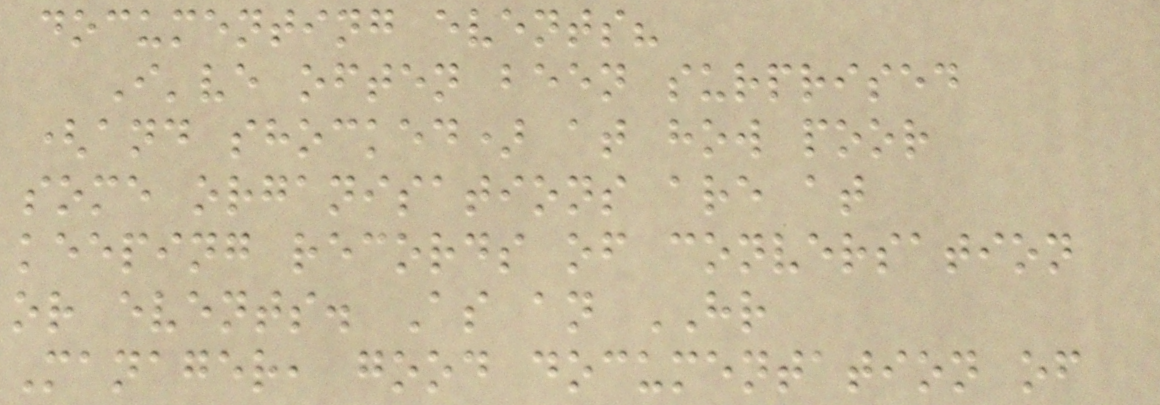documenting events?
I've often been surprised
(and shocked) at how poor
some organisations are at
keeping records of conversation
or events. As an HR
Manager, good documentation of
